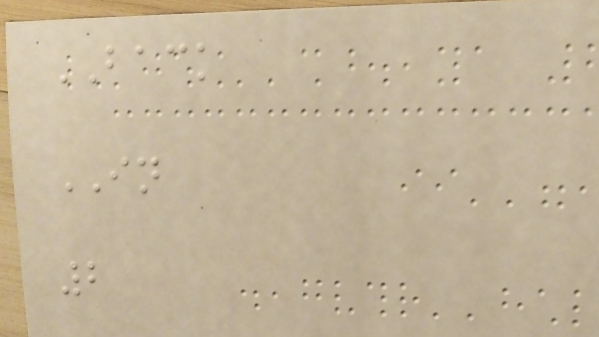BACK
IN
2
